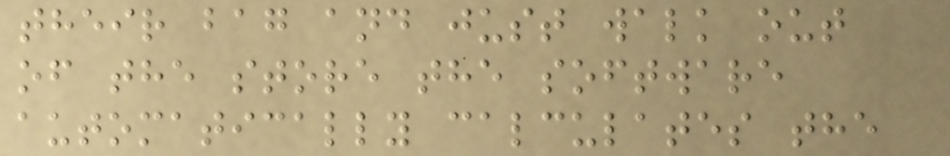their bag and just walk out
of the store the software
automatically calculates the
